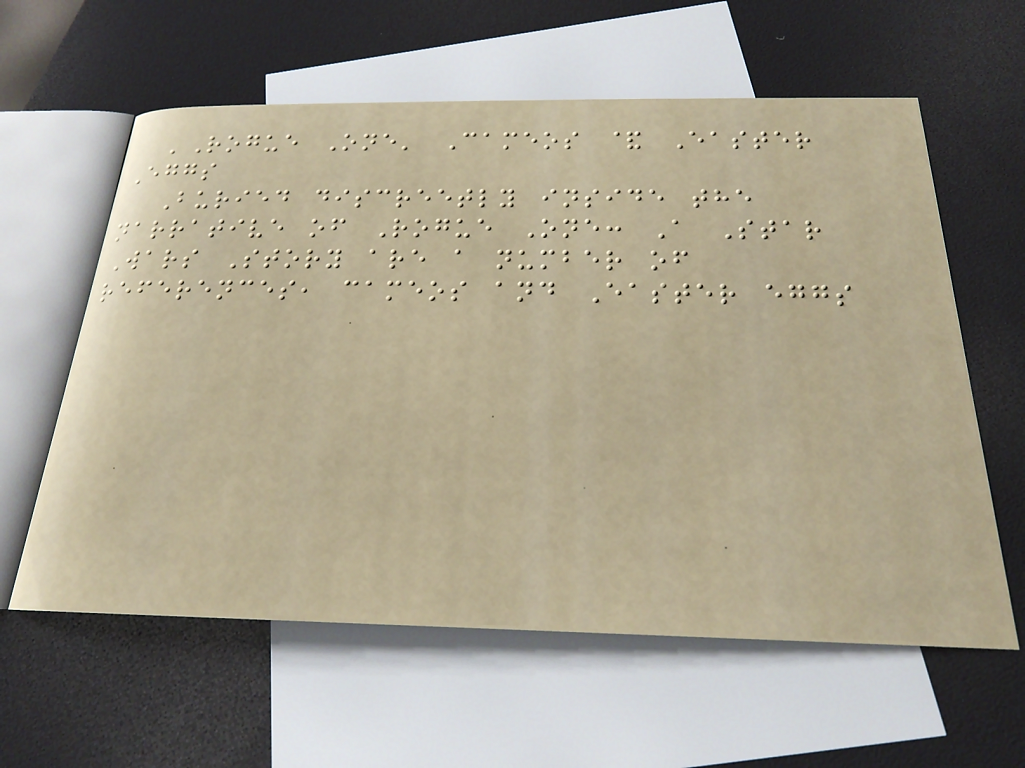'Rogue One' Cameos & Easter
Eggs
Buried discreetly inside the
narrative of Rogue One: A Star
Wars Story are a number of
references, cameos and Easter eggs
